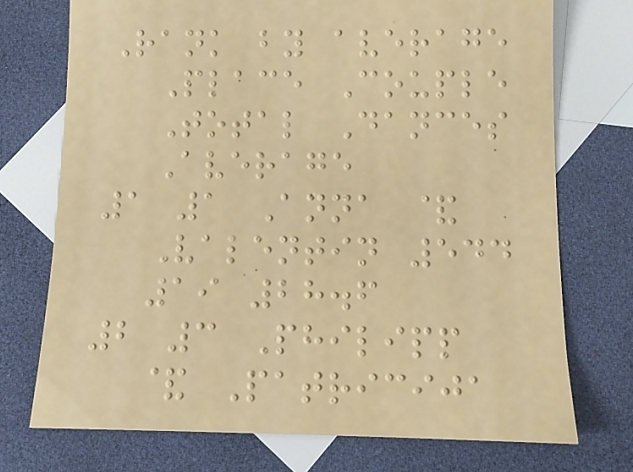Rank by average
Place Couple
Total Dances
Average
1 1 Anna &
Valentin 544
19 28.6
2 3 Philipp
& Patricija
